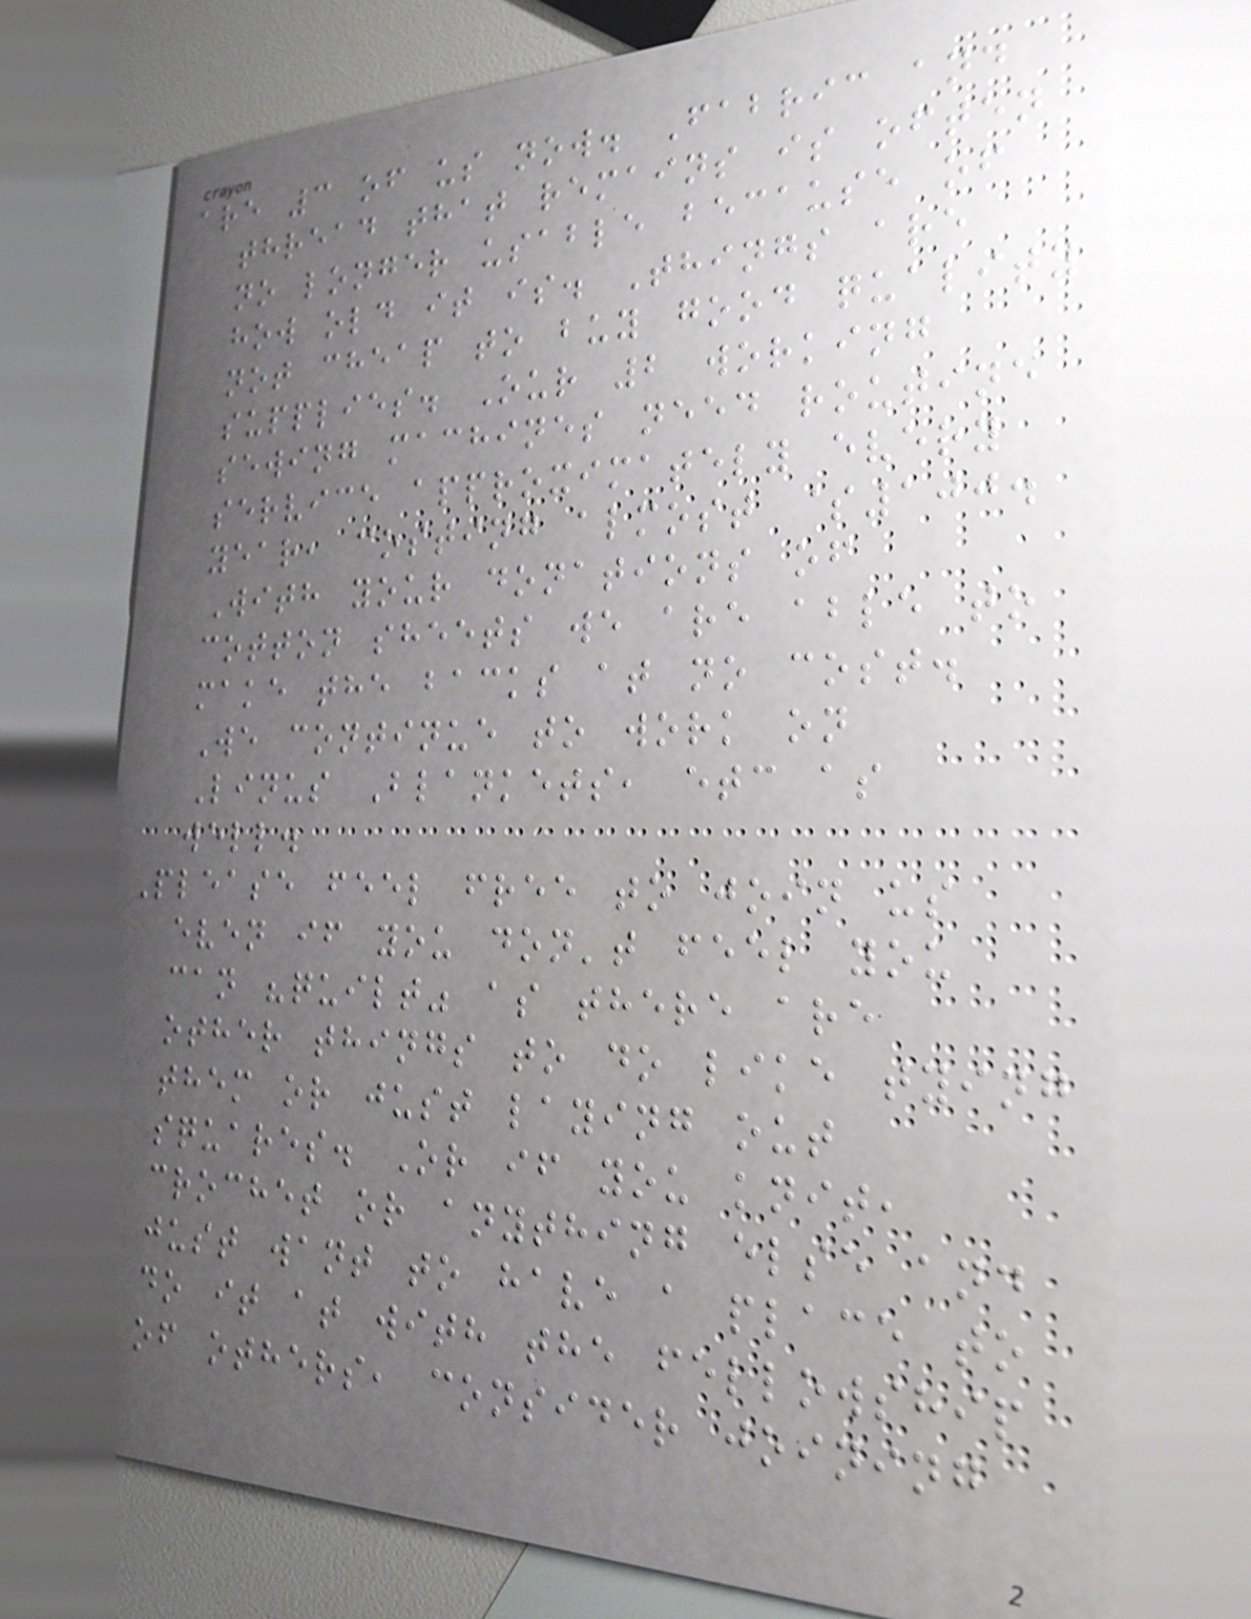are 3 of us now. Fabric and
thread that remains is often
no longer usable because of
how old it is. Things are
not cheap to buy good quality
supplies. Our 2 working
sewing machines need routine
service approximately every
year, costing almost $100.
With your donations of
cotton sheets we are able to
make the backs at no cost.
We continue to work on
Linus Blankets, etc as
well.
Please feel free to join us
even if you don't feel you
can "quilt" as there are
other things to do like tying
them or just laying out
squares. Or if you knit,
crochet or anything else and
just want to have a place to
do it at with the fellowship
of others, consider joining
